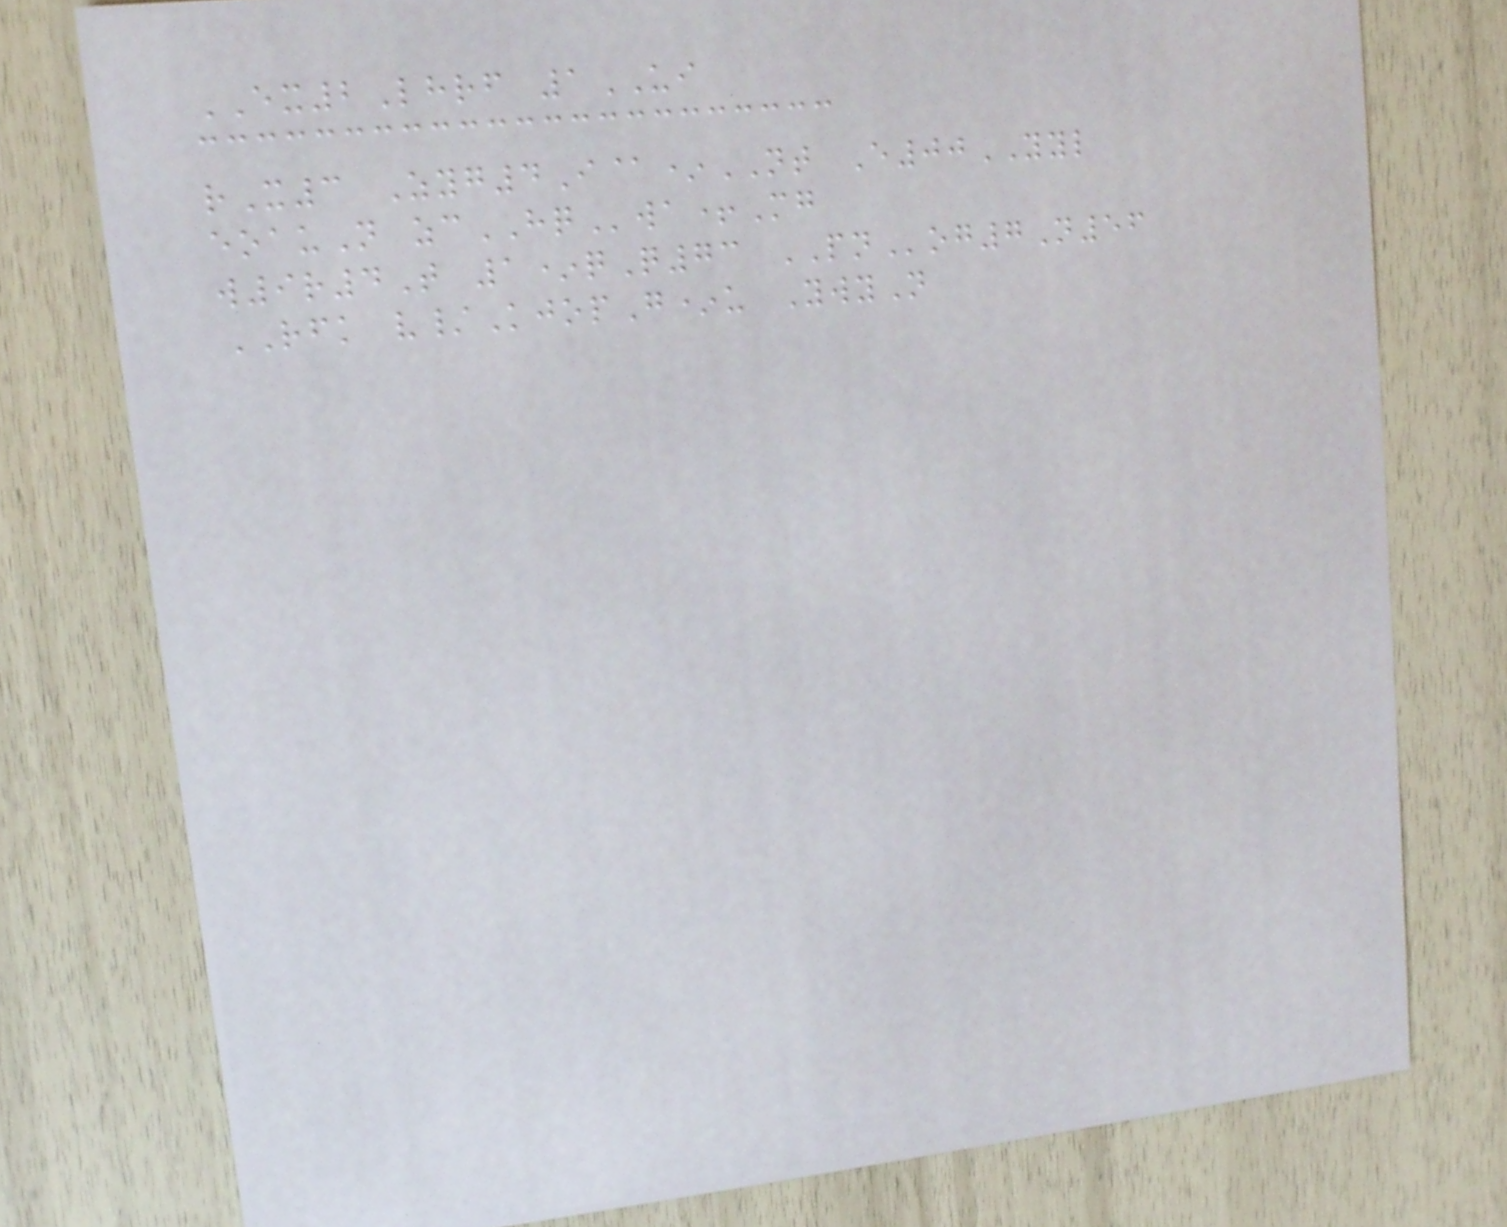EX2Lhrf 1UI
rX3 Zyg4I@*NT E00YYL
eoauN zcHQwa+Mg
w9r4T 1*qQ73 PNog7N56
RFK v/KjopG*u YwyN
